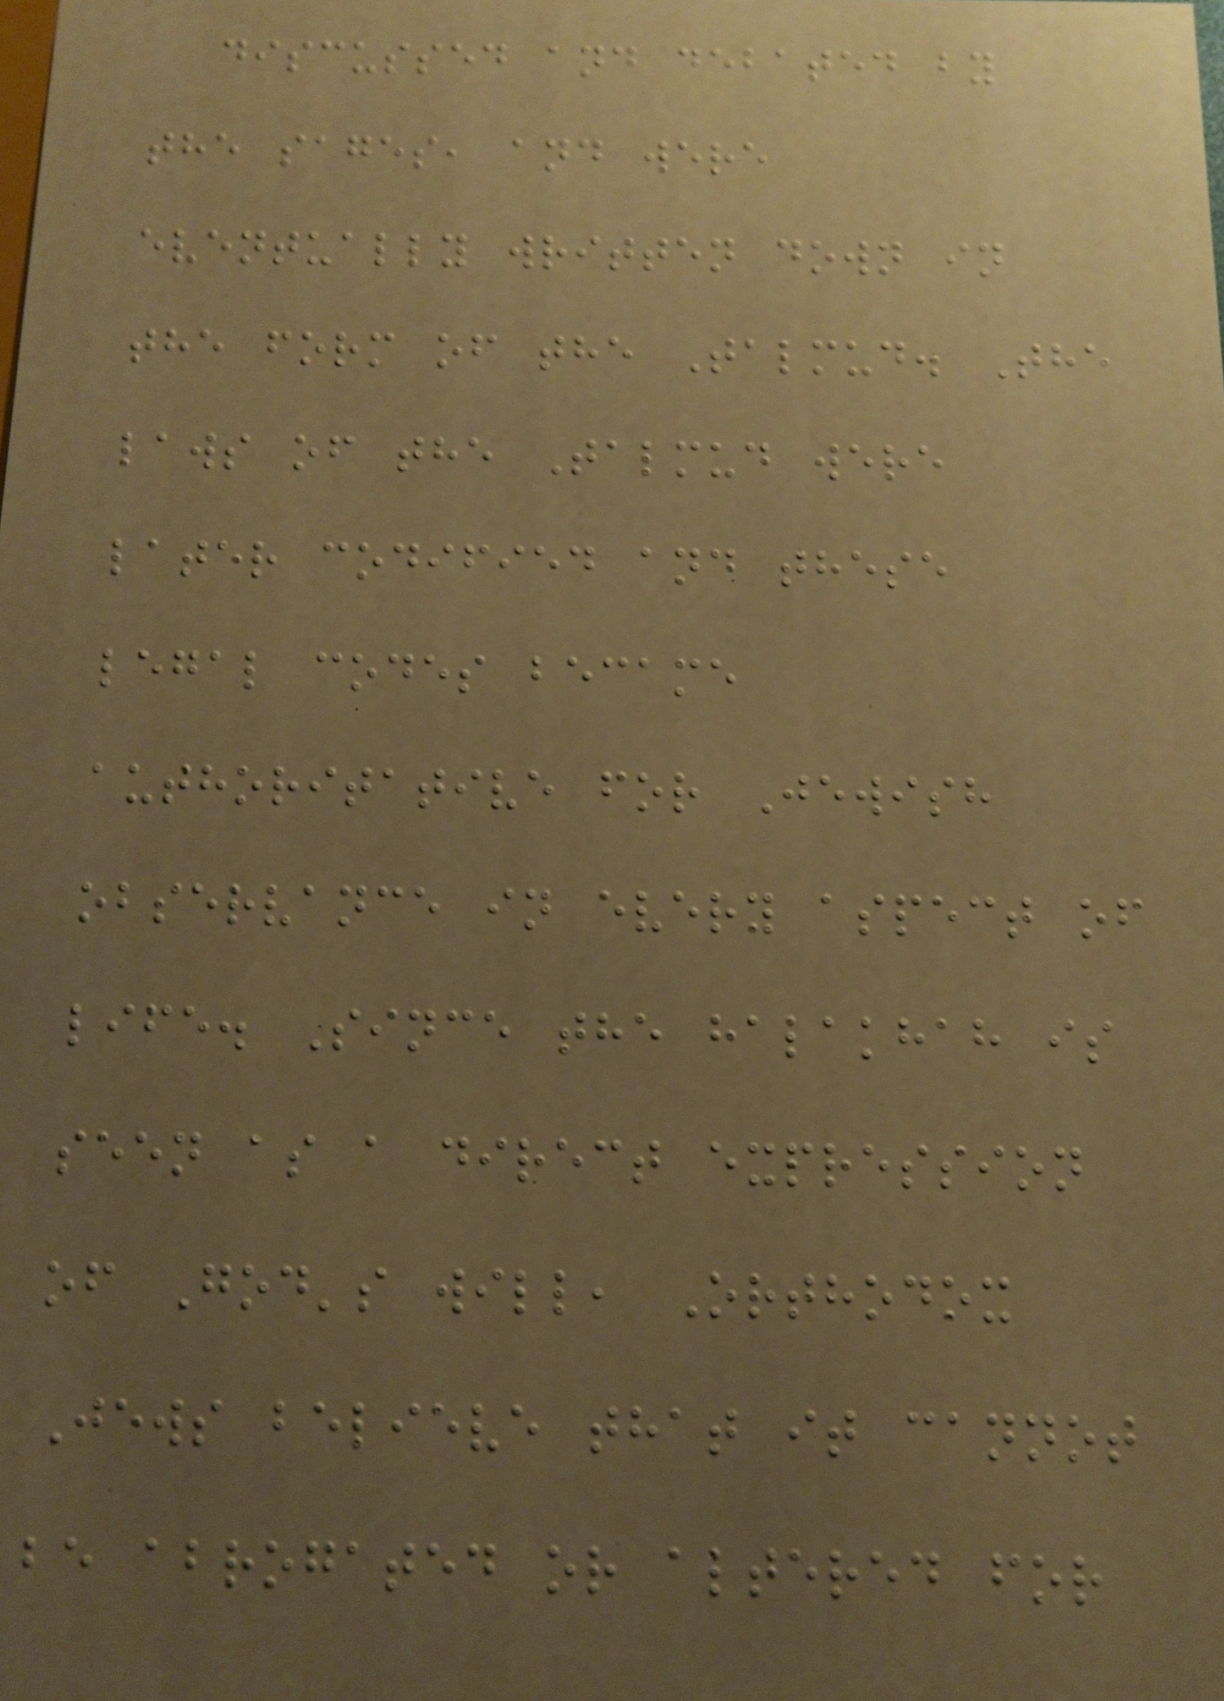discussed and debated by
the sages, and were
eventually written down in
the form of the Talmud. The
laws of the Talmud were
later codified and these
legal codes became
authoritative for Jewish
observance in every aspect of
life. Since the halakhah is
seen as a direct expression
of God's will, Orthodox
Jews believe that it cannot
be abrogated or altered for
